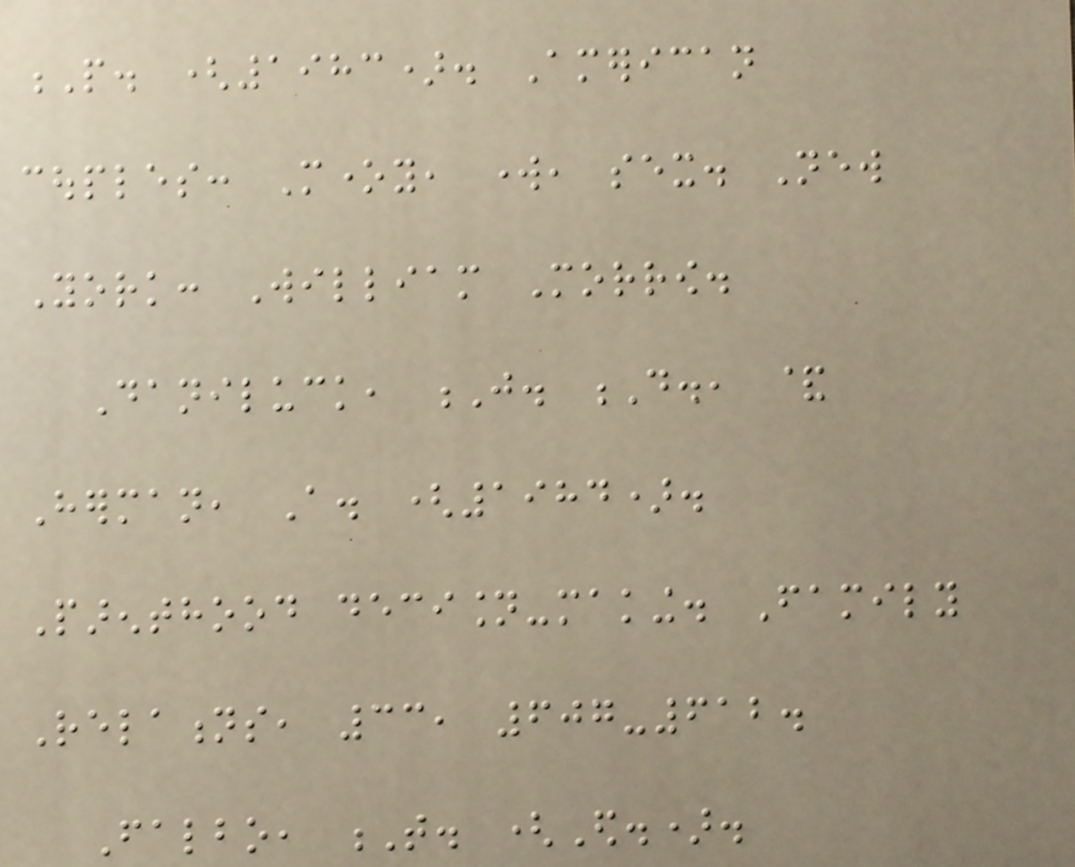P. (1983). American
couples: Money, work, sex. New
York: William Morrow.
Daniluck, J. D., &
Herman, A. (1984).
Parenthood decision-making. Family
Relations, 33, 607-612.
Falbo, T. (Ed.).
